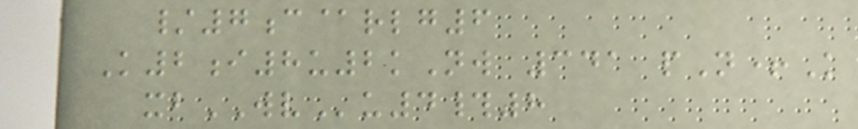/7c@rlg6
K2i8u2kNw 341 pN+K
xbWVu4#8
